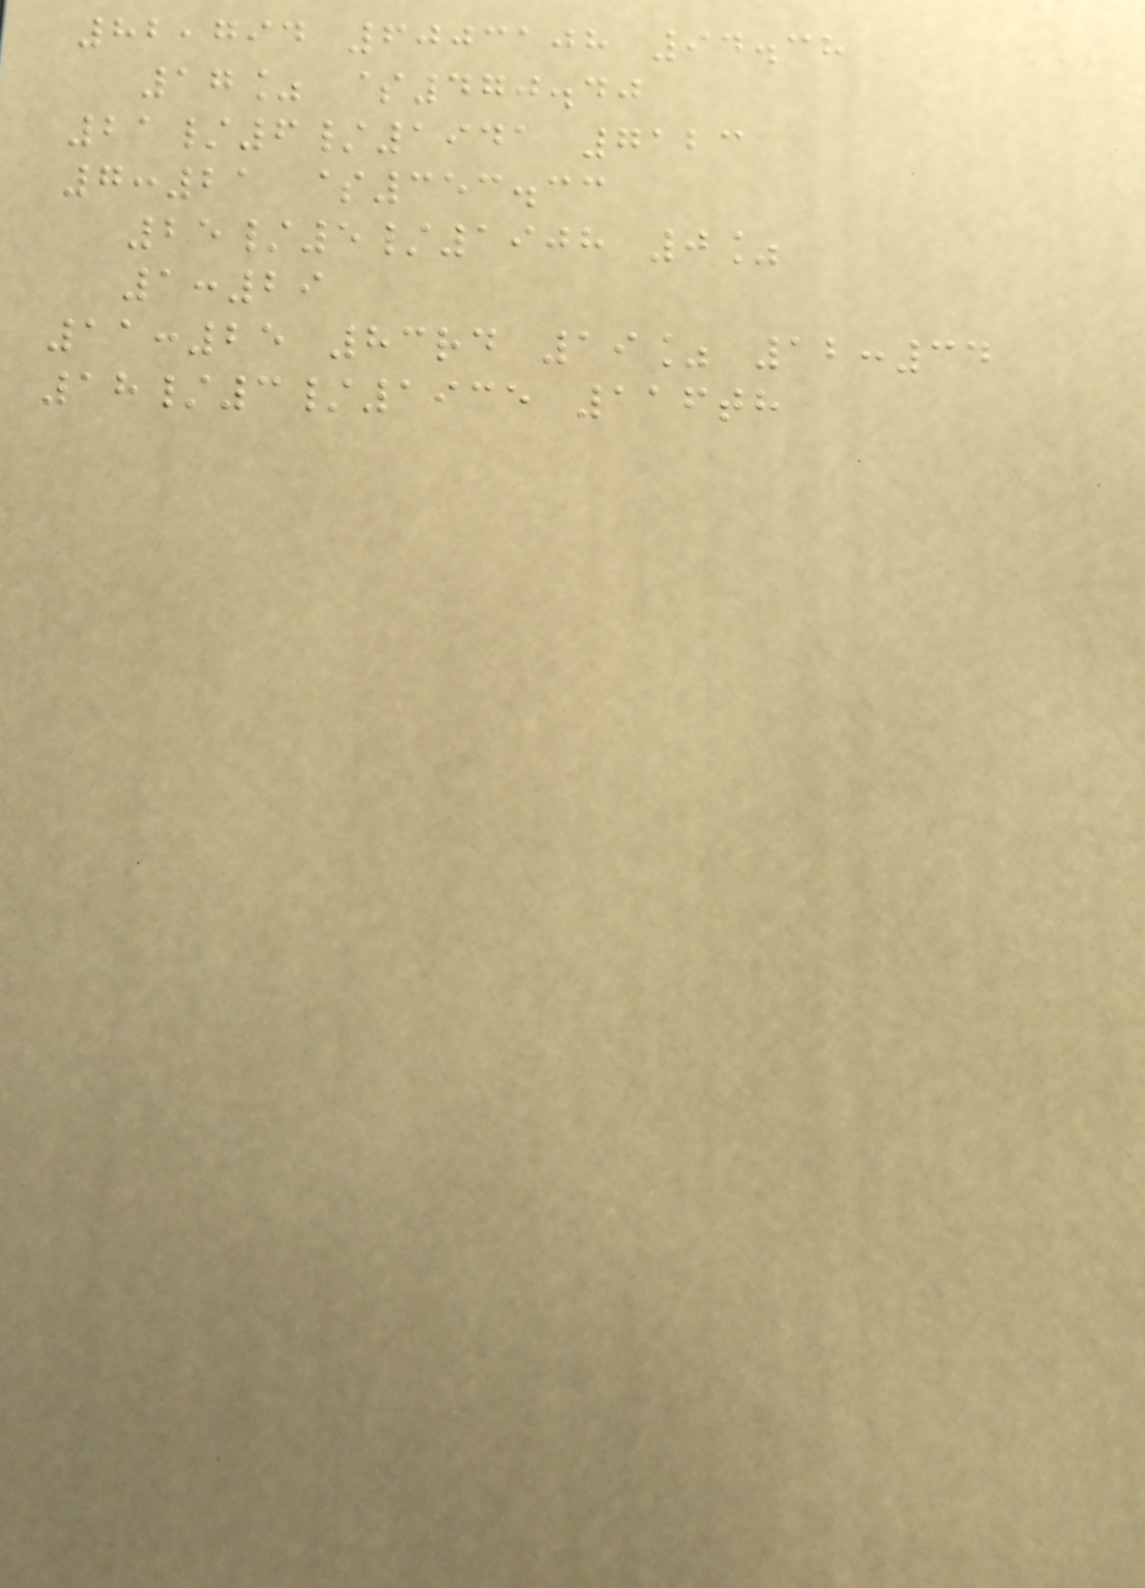82,794 6003108 94.38
17% $470.40
21/6/1941 7123
7:21 $353.33
25/5/1908 0%
1:29
11:25 83rd 19% 12:34
18/3/1935 116th
